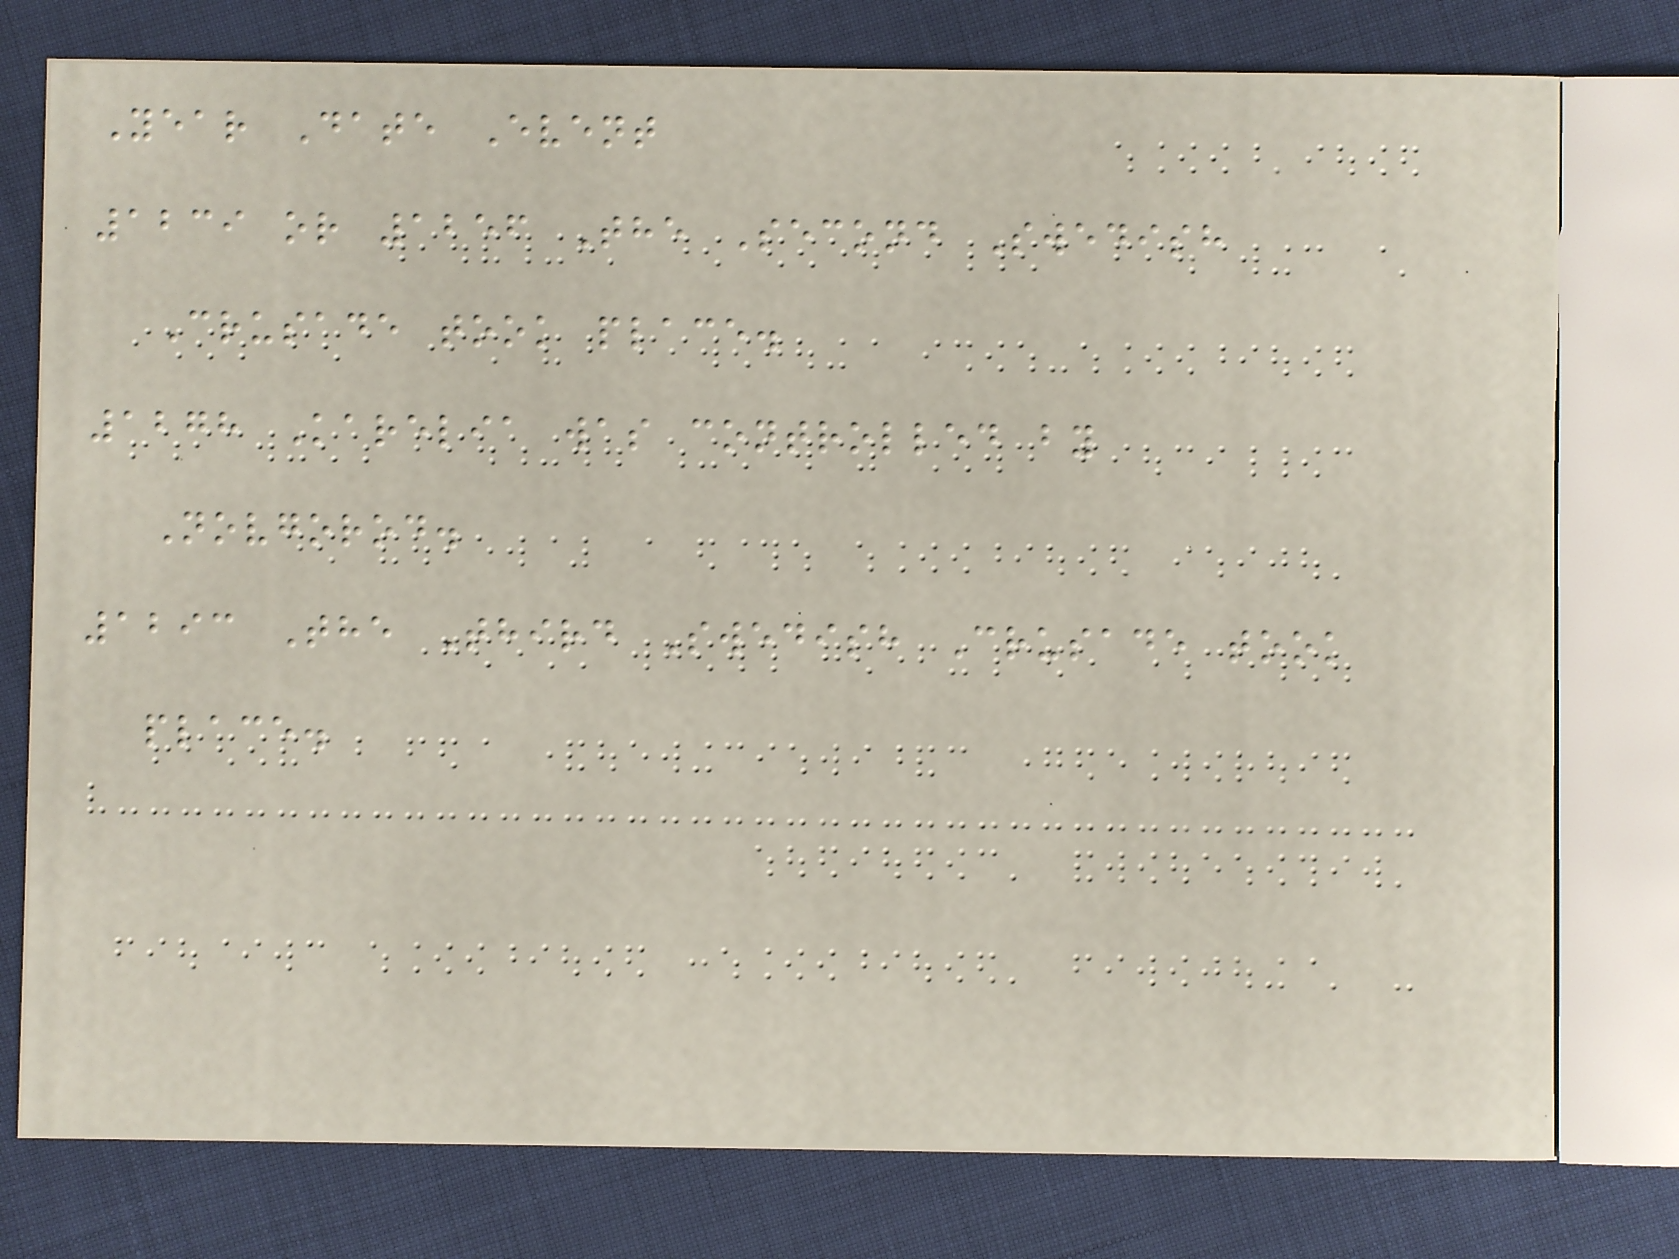Year Date Event
1239 or 1256 The Second Swedish
Crusade took place.
1278 Karelia was controlled by
Novgorod.
1293 The Third Swedish Crusade took
place.
